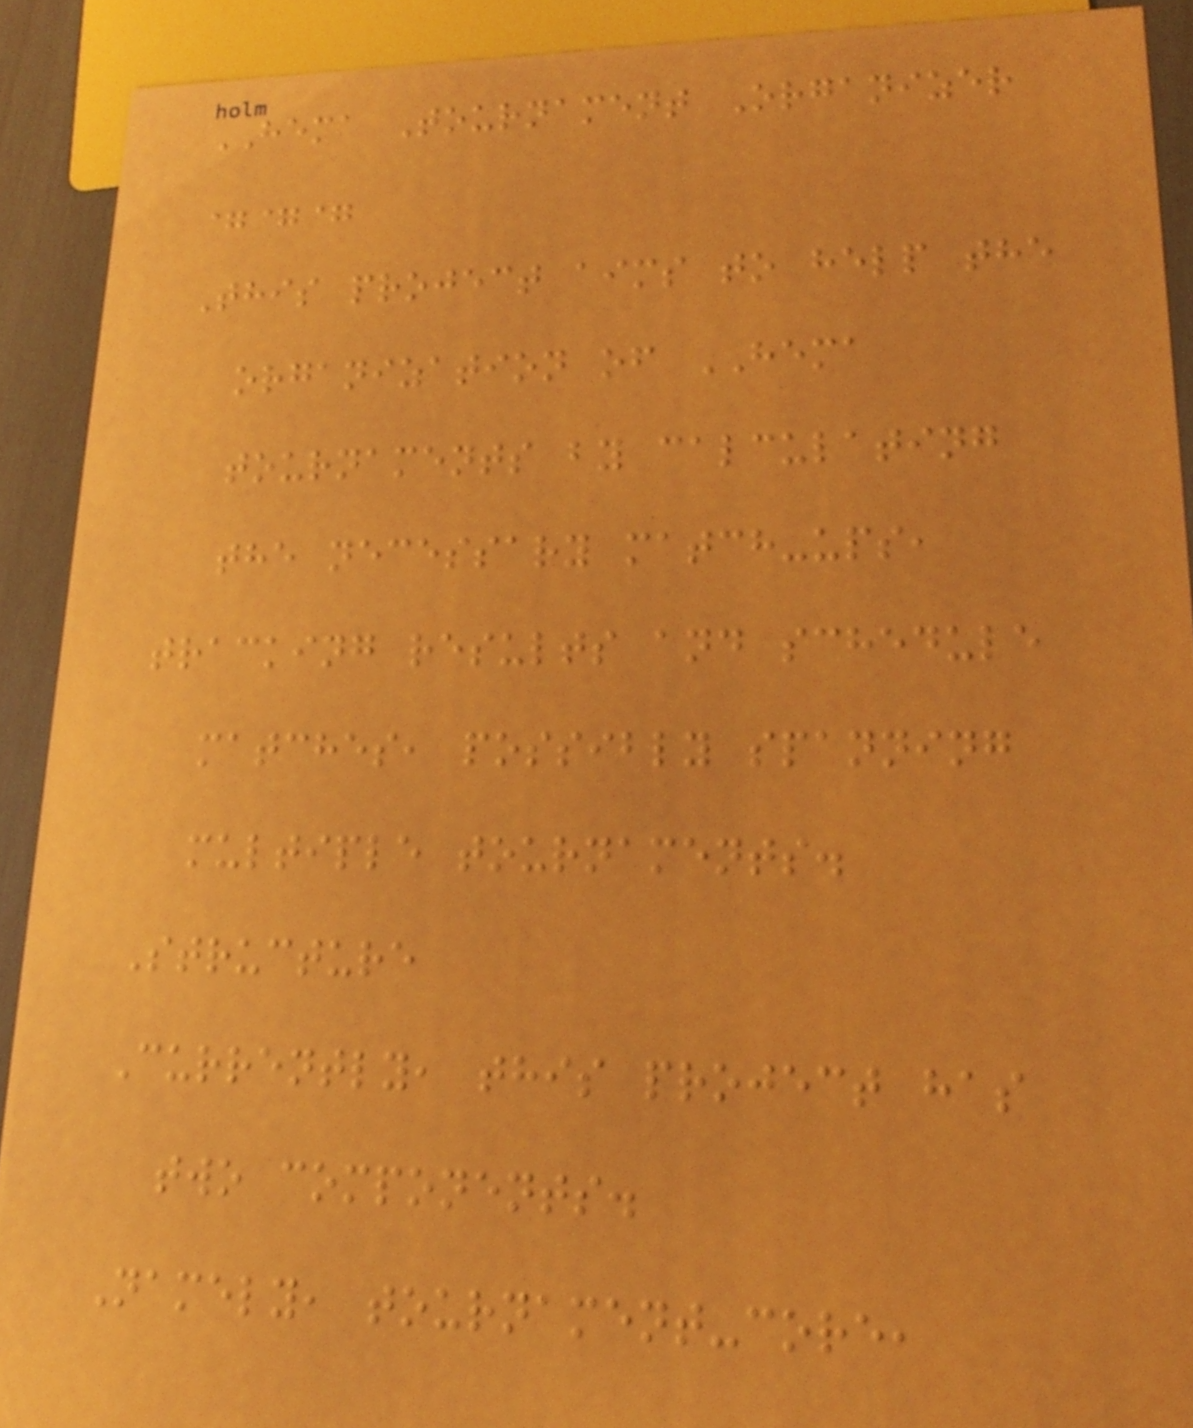HEMA Tournament Organizer
===
This project aims to help the
organization of HEMA
tournaments by calculating
the necessary match-ups,
tracking results and schedule
matches, possibly spanning
multiple tournaments.
Structure
Currently, this project has
two components.
Namely, tournament-core,
